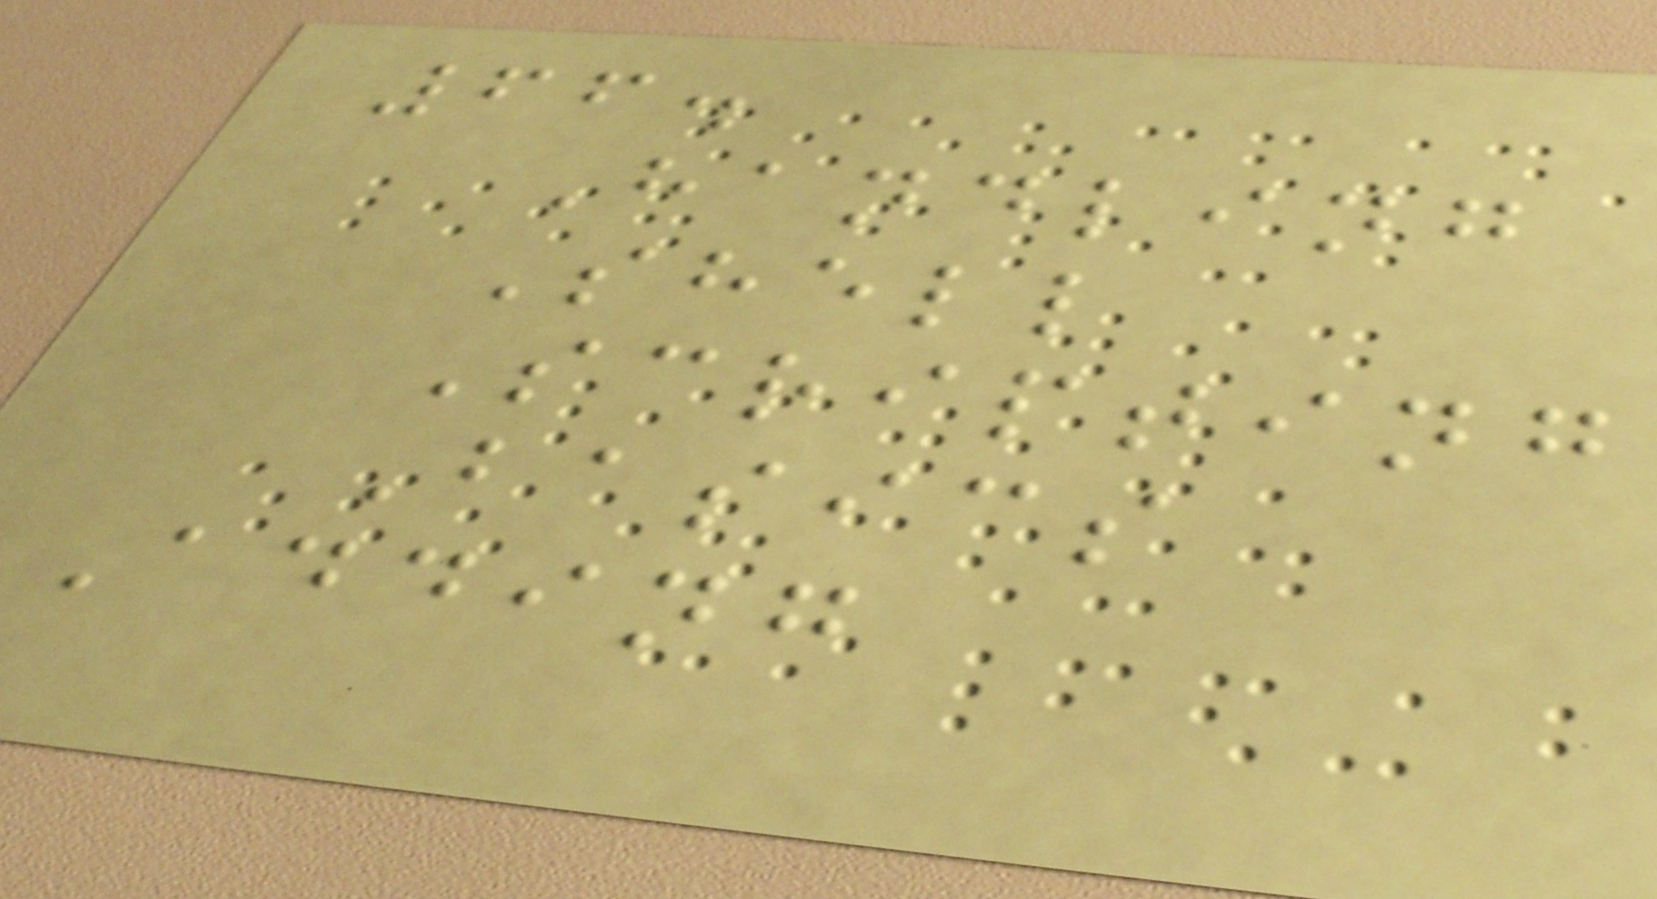66.
Handling
Shell
Scripting
Basics
Adding
